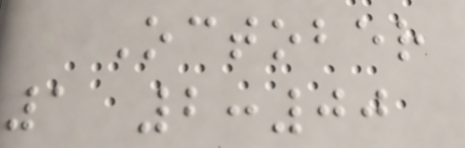October
1 2:00
